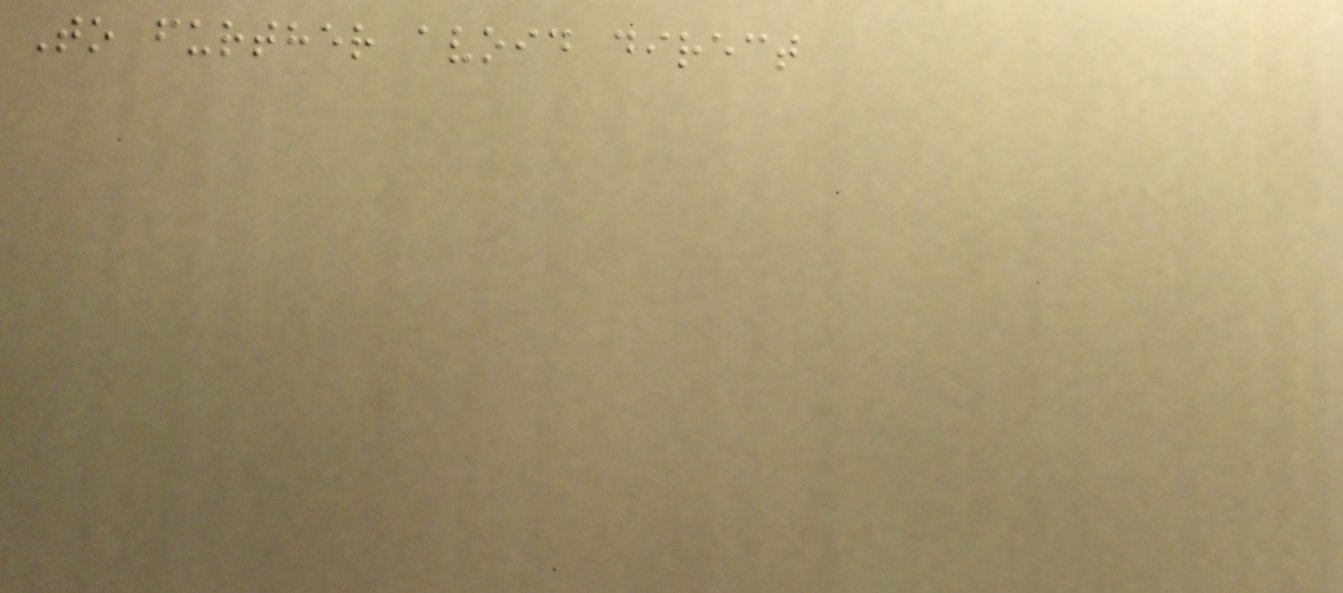To further avoid direct
